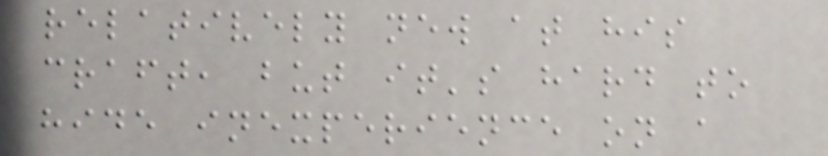relatively new at his
craft, but it's hard to
hide inexperience on a
